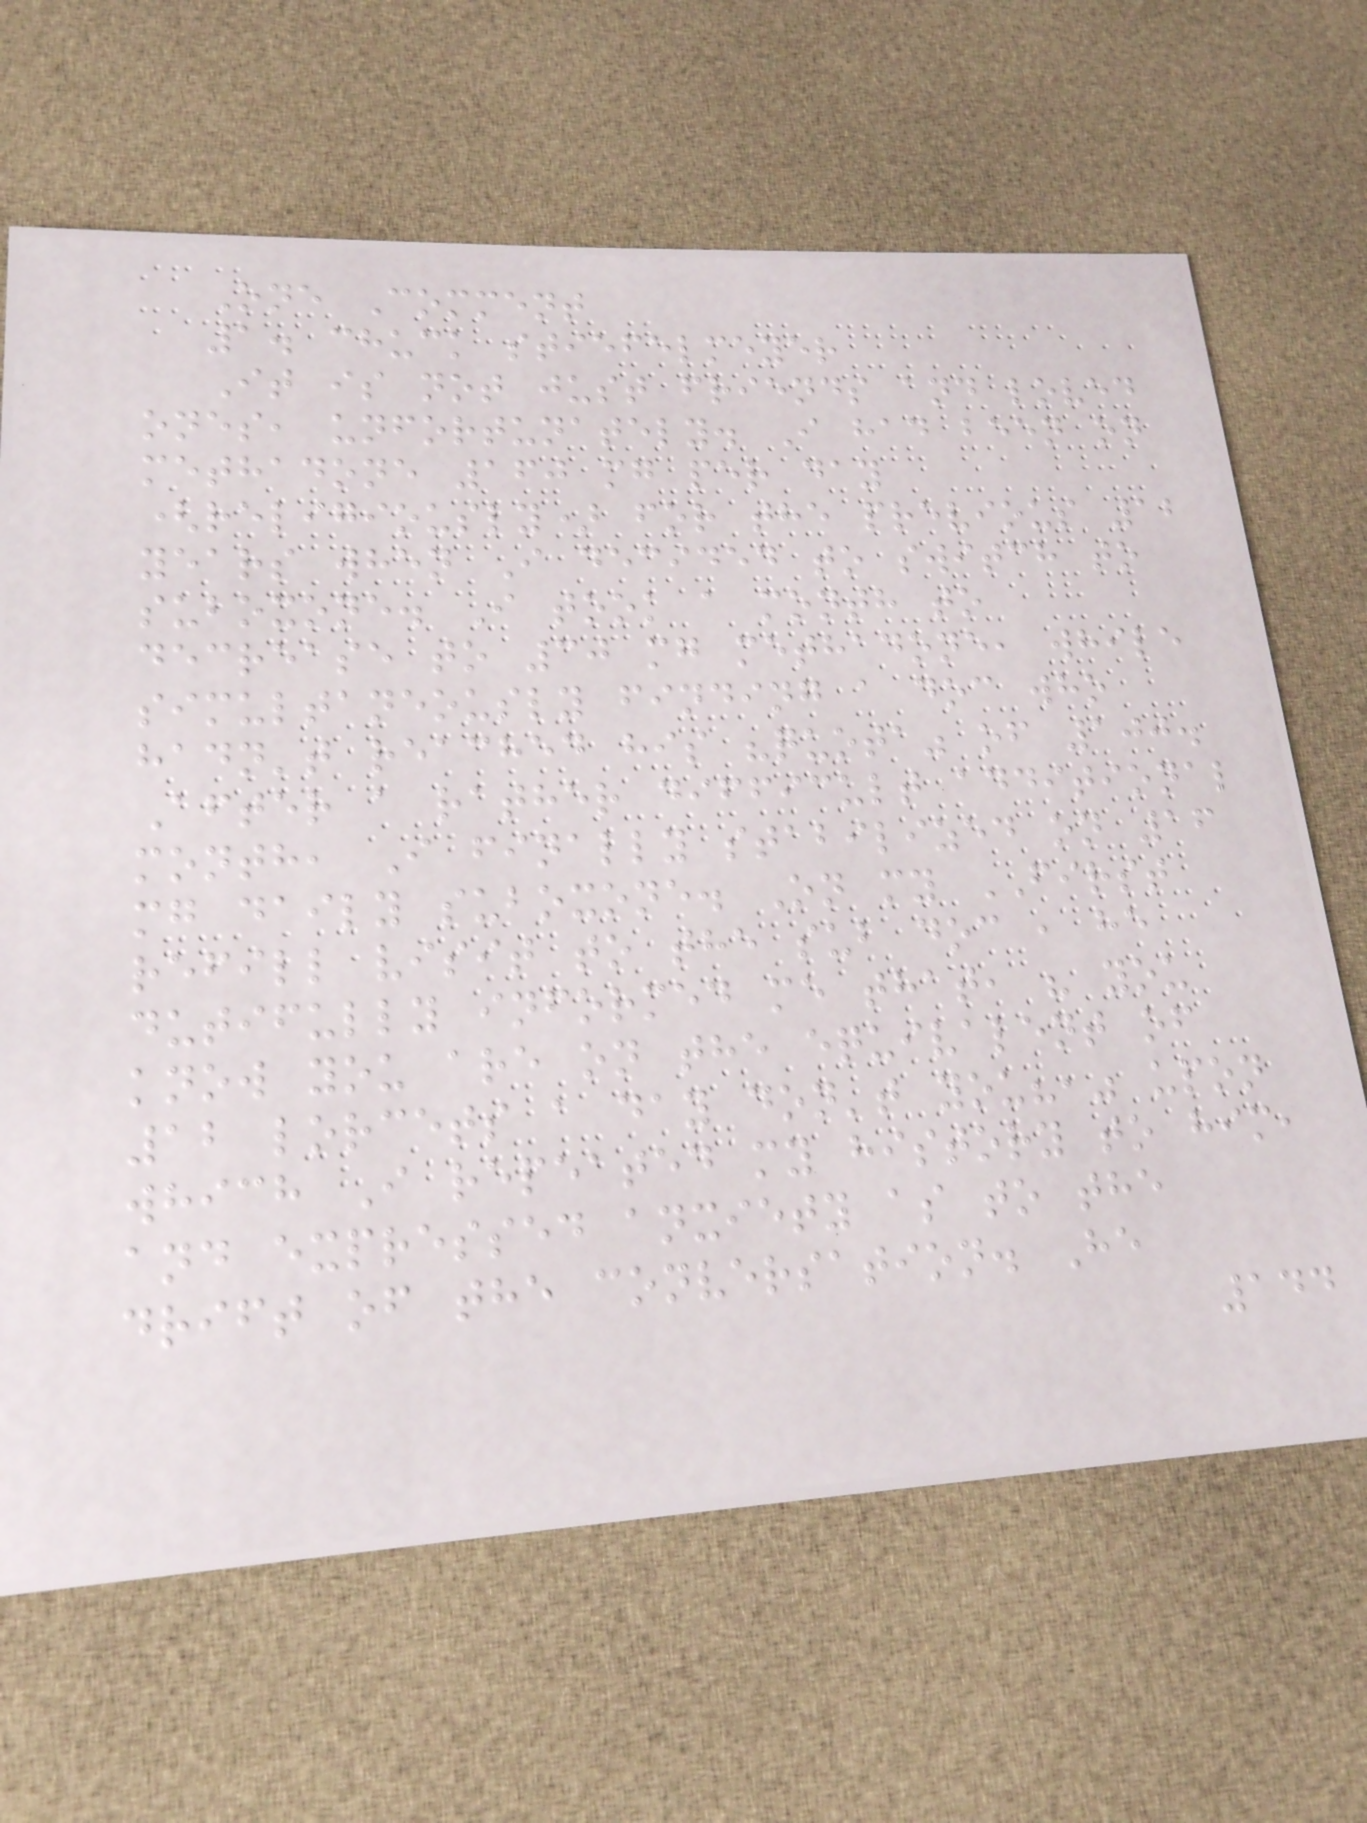One Comment
1. chuck stiefelmeyer
It is not just friends and loved
ones, unfortunately. I had been on
methadone 160 mg per day
(religiously) for the previous 12
years when I decided to switch to
suboxone. I took a month to
decrease to 30 mg methadone, while
simultaneously finding a doc who
hadn't reached his "quota" of 100.
After a rather difficult additional
month, I finally stabilized on 16
mg daily suboxone. On my FIRST
refill visit to the sub doc , he
dutifully informed me that, " you
know you are on the equivalent of
12 lorcets a day don't you?," upon
which I repeated my history to him,
and expressed anxiety as to the
drift of the conversation. He
144
